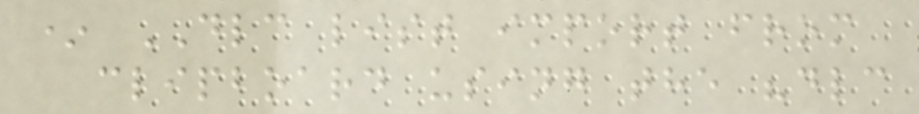* DLC list import from
clipboard using the "dlc
